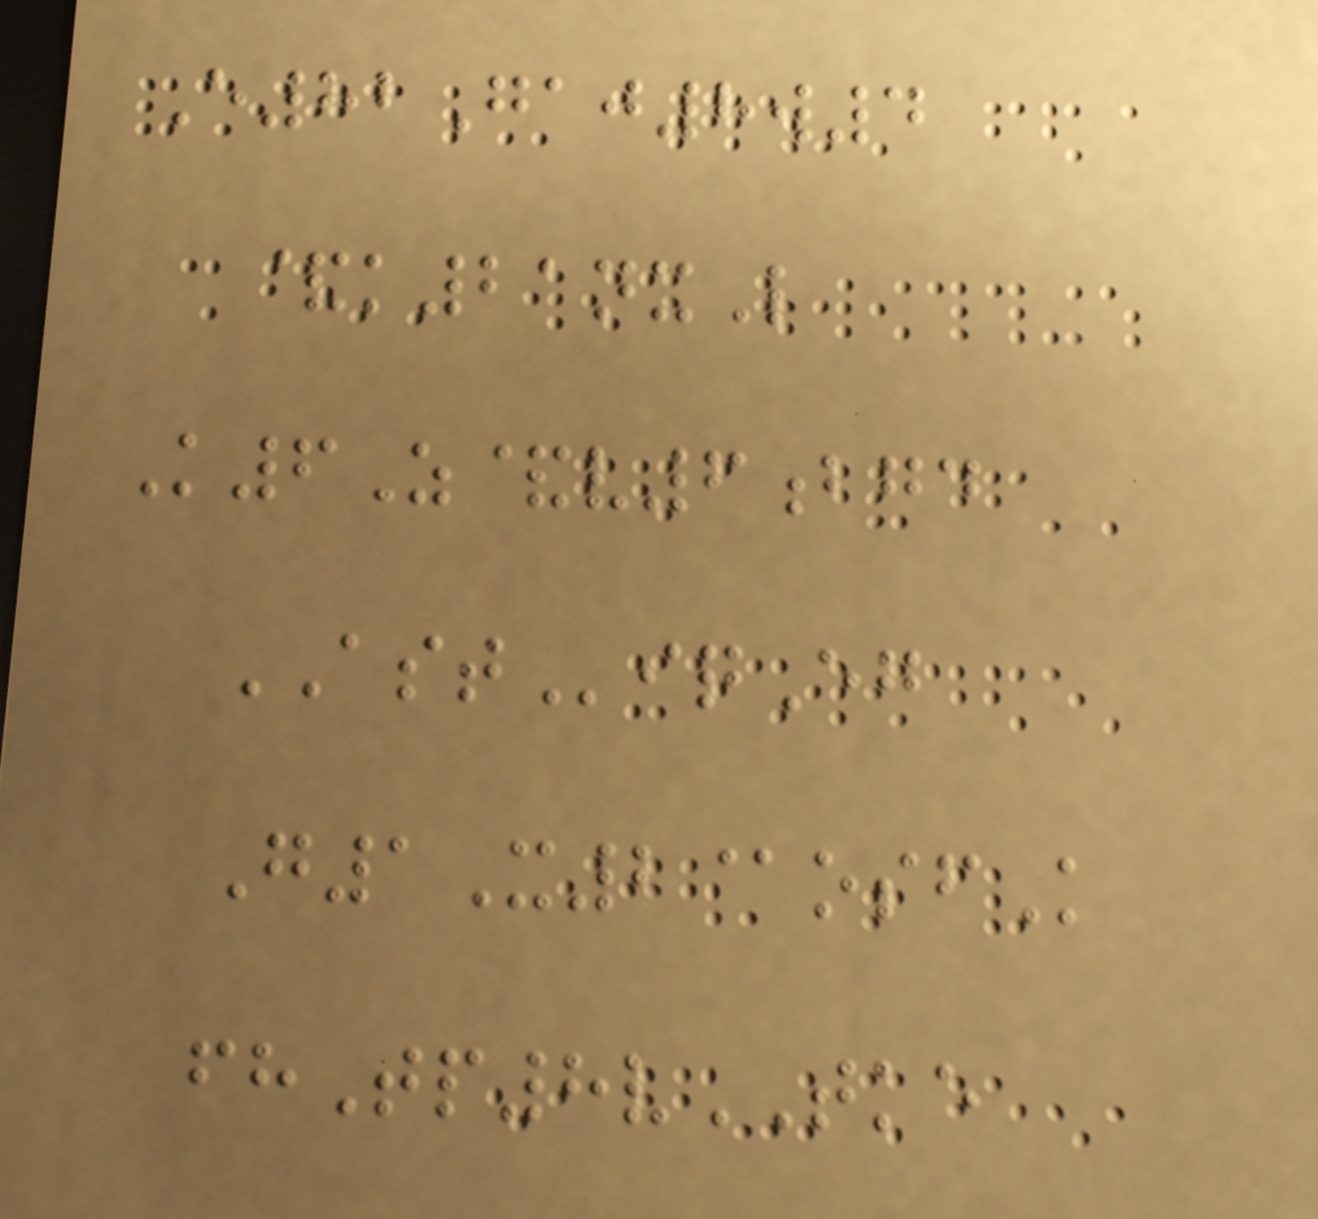E82Gaj8w4
&k21nxL
K6Z&v6bgd
ASTiqEg
G1X2@osfK
fhTp8vTKE
